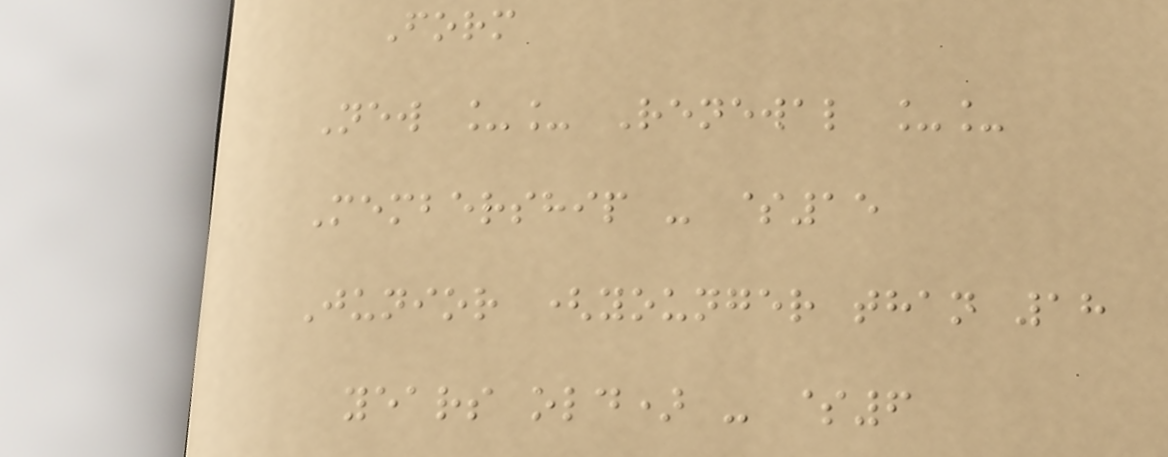Form
New __ Renewal __
Membership - $15
Junior (younger than 18
years old) - $6
